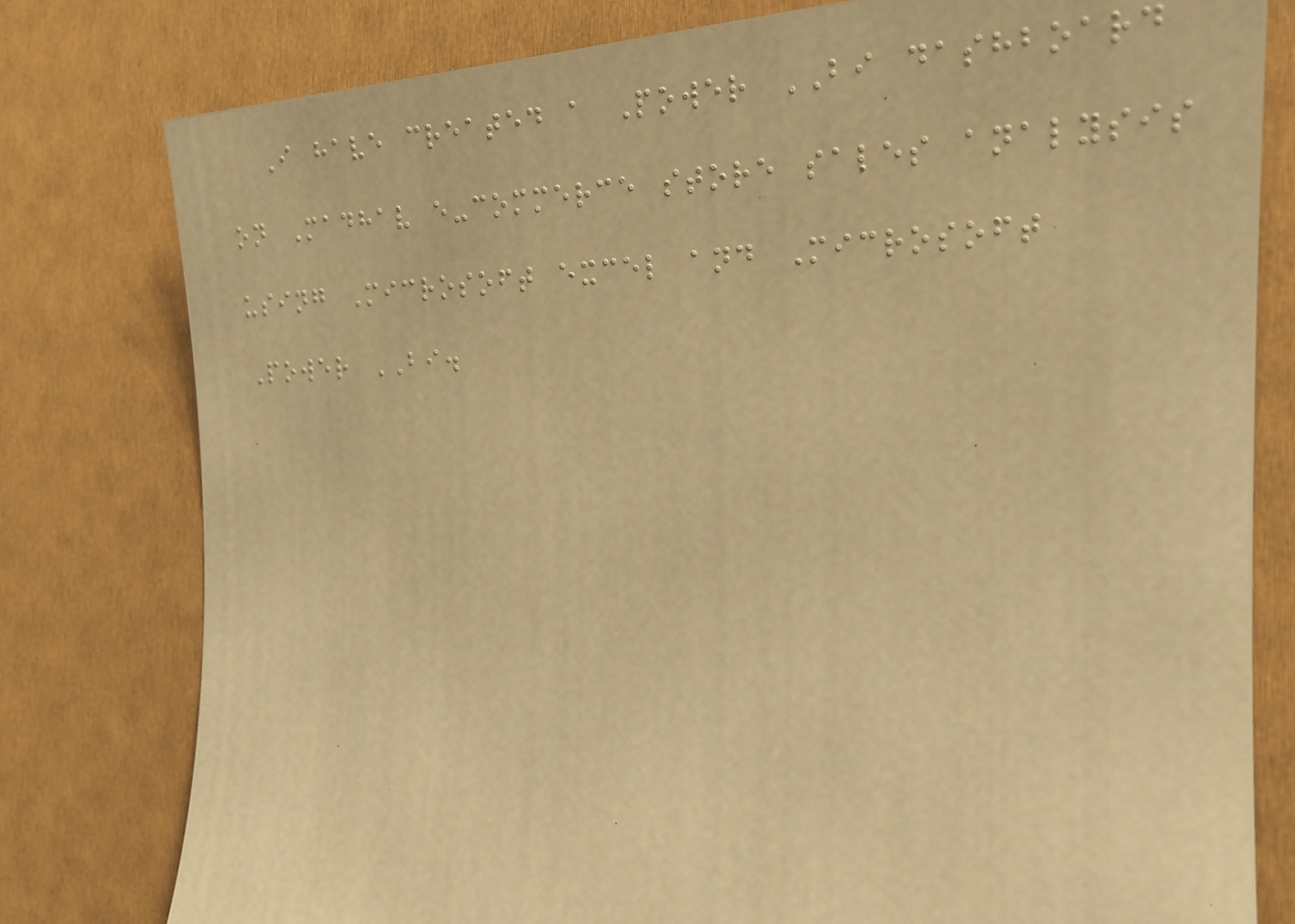I have created a Power BI dashboard
on Madhav e-commerce store sales analysis
using Microsoft excel and Microsoft
Power BI.
